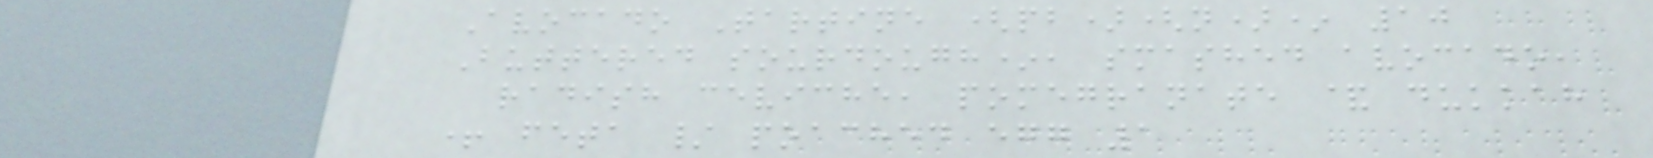Avocado Tartine (pb)(n)* 10
Buttered sourdough*, smashed avocado,
radish ceviche, pomegranate & dukkah
+ feta / poached egg 1
